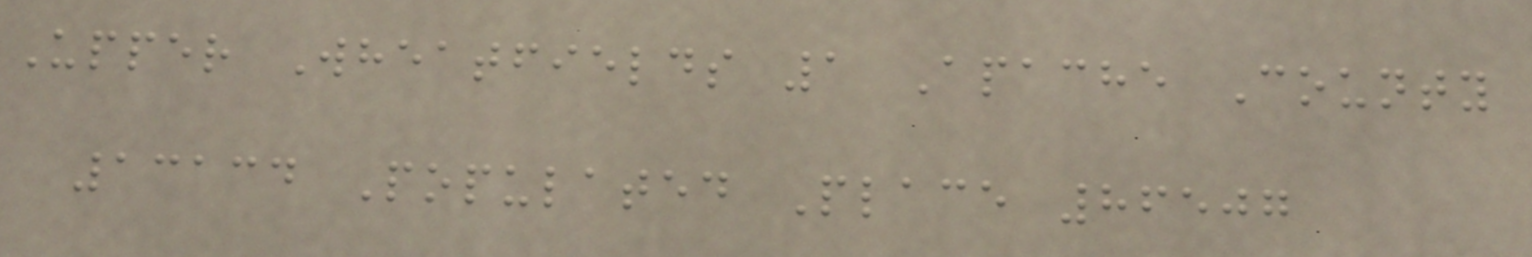Upper Wheatfields 1 Apache County
13134 Populated Place 86507
